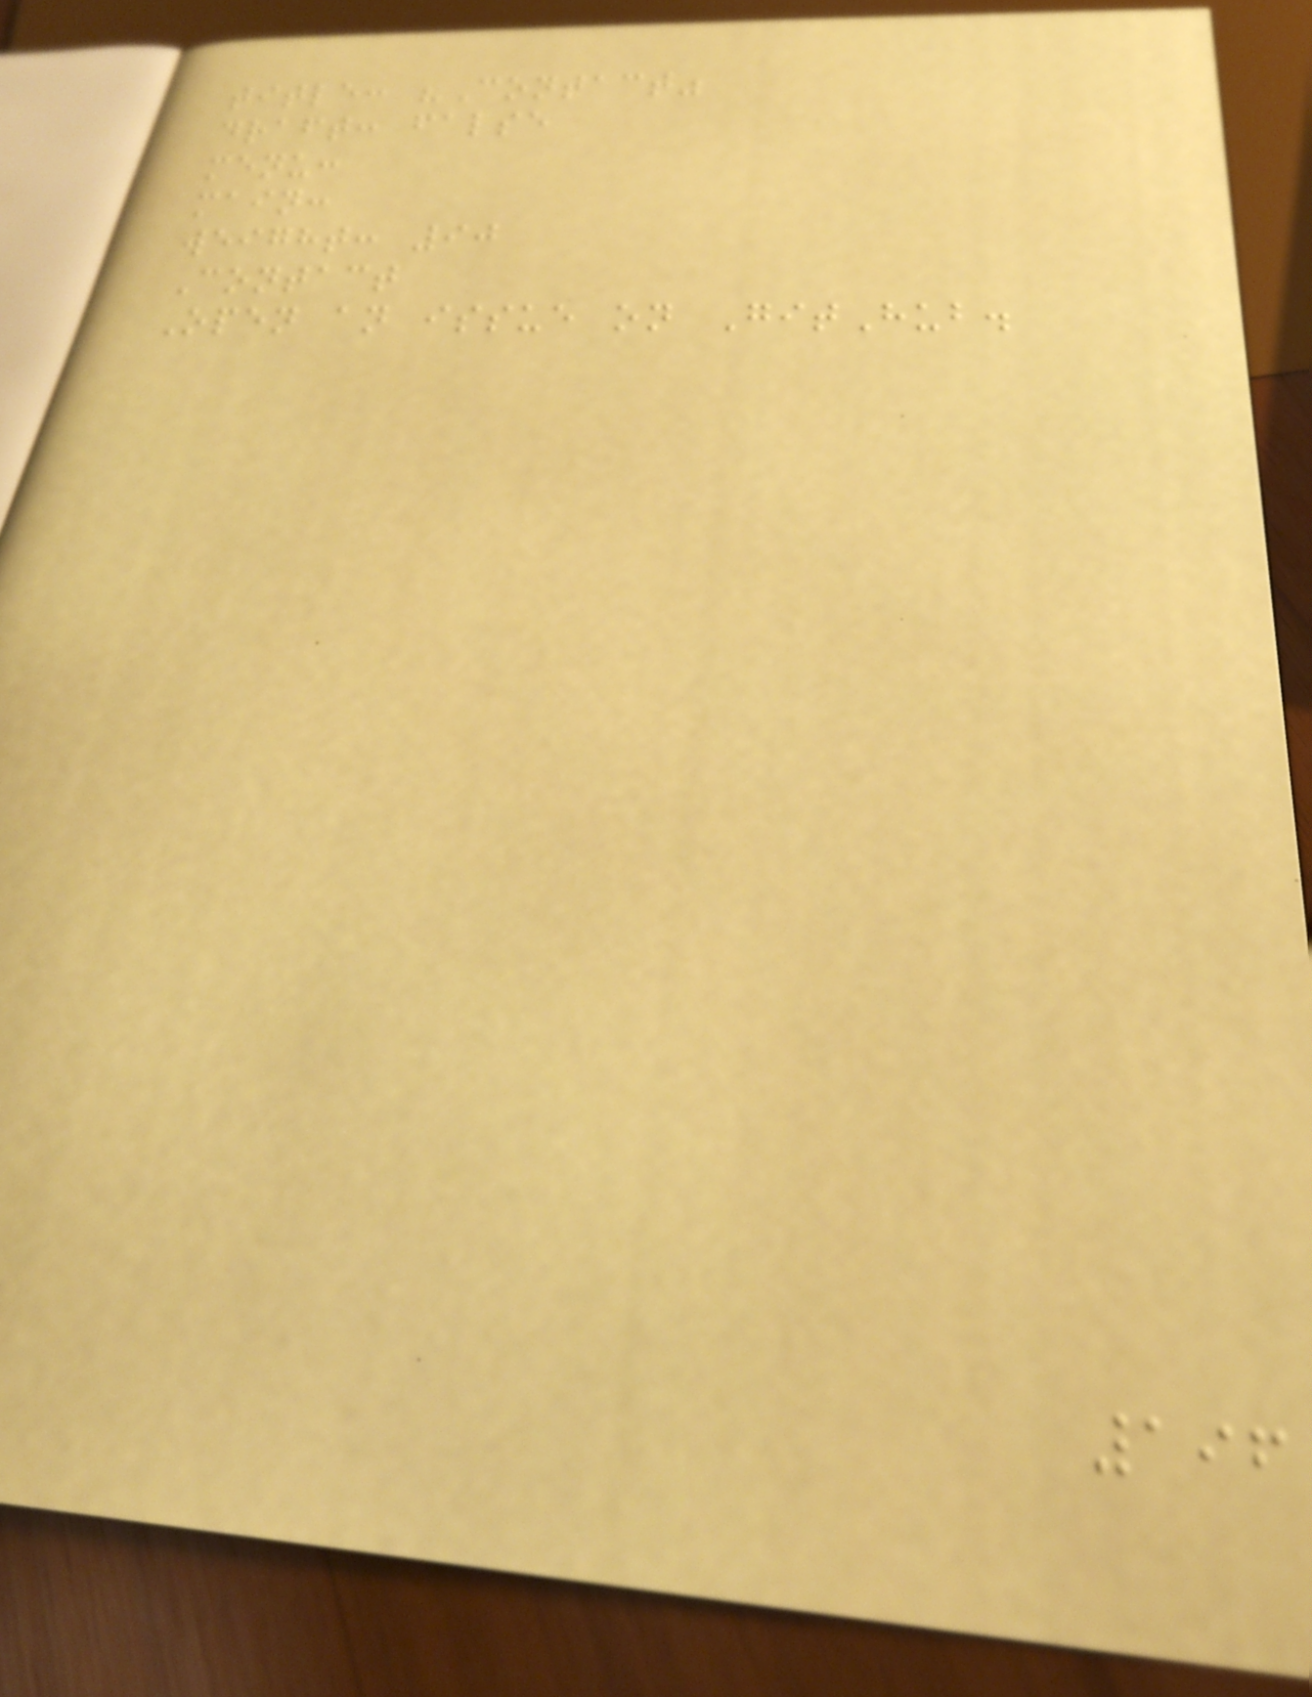title: "Contact"
draft: false
menu:
main:
weight: 90
Contact
Open an issue on GitHub.
196
